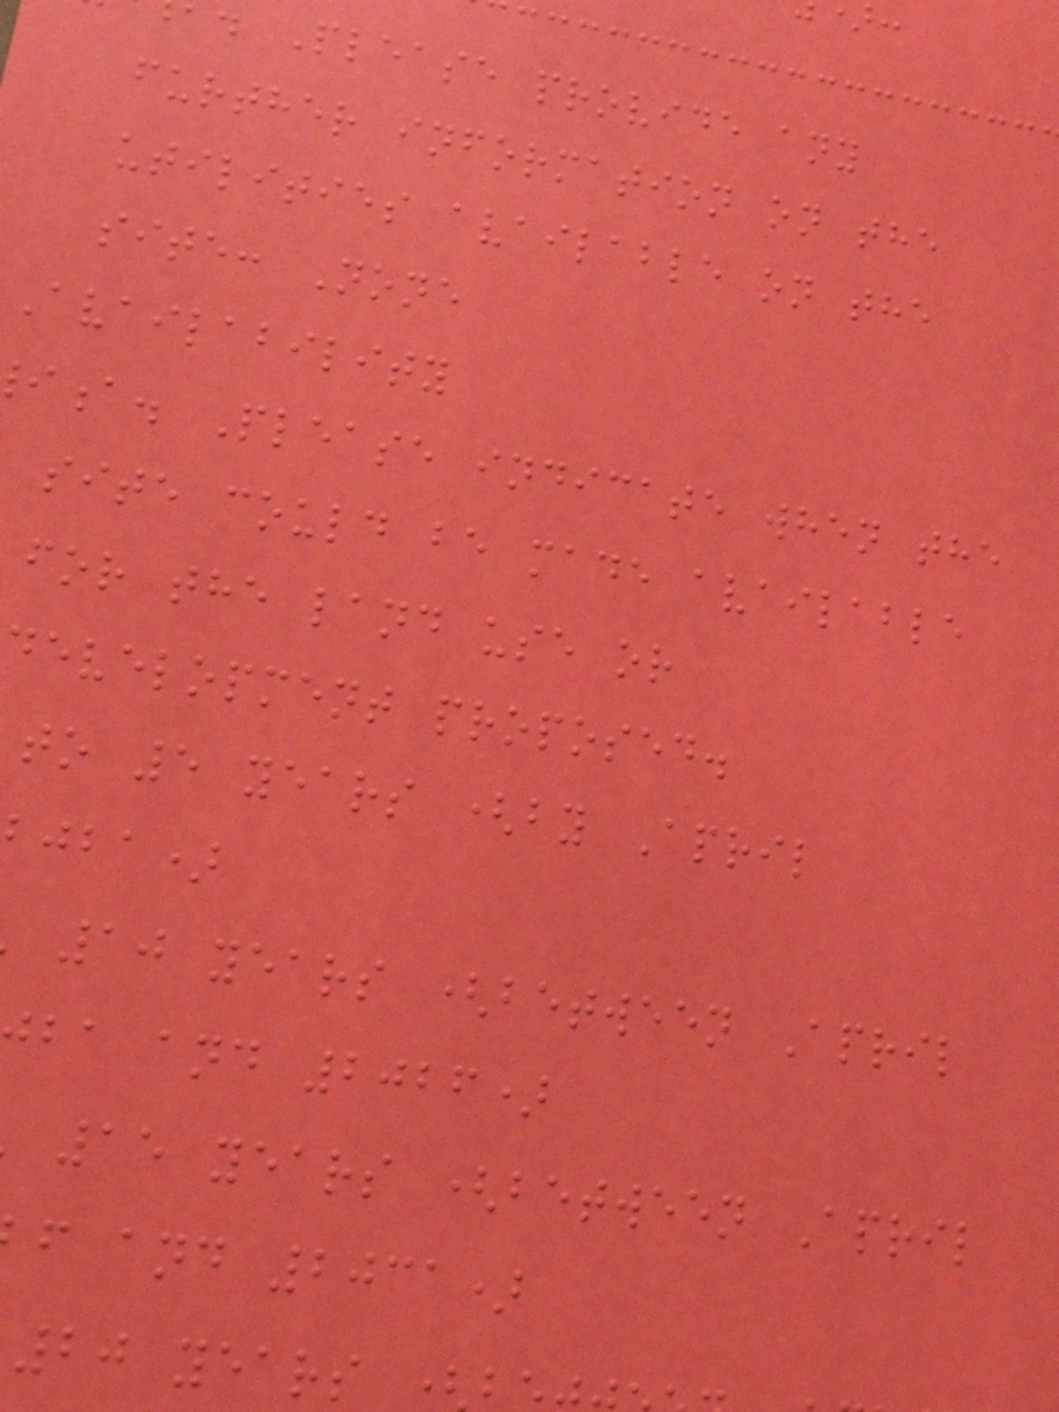Please provide any
further information on the
utilities available on the
site: None
Availability
a. Please indicate when the
site could be made available
for the land use or
development proposed.
to 5 years (by April
jba)
10 years (between April
ba and 2026)
15 years (between April
f and 2031)
20 years
